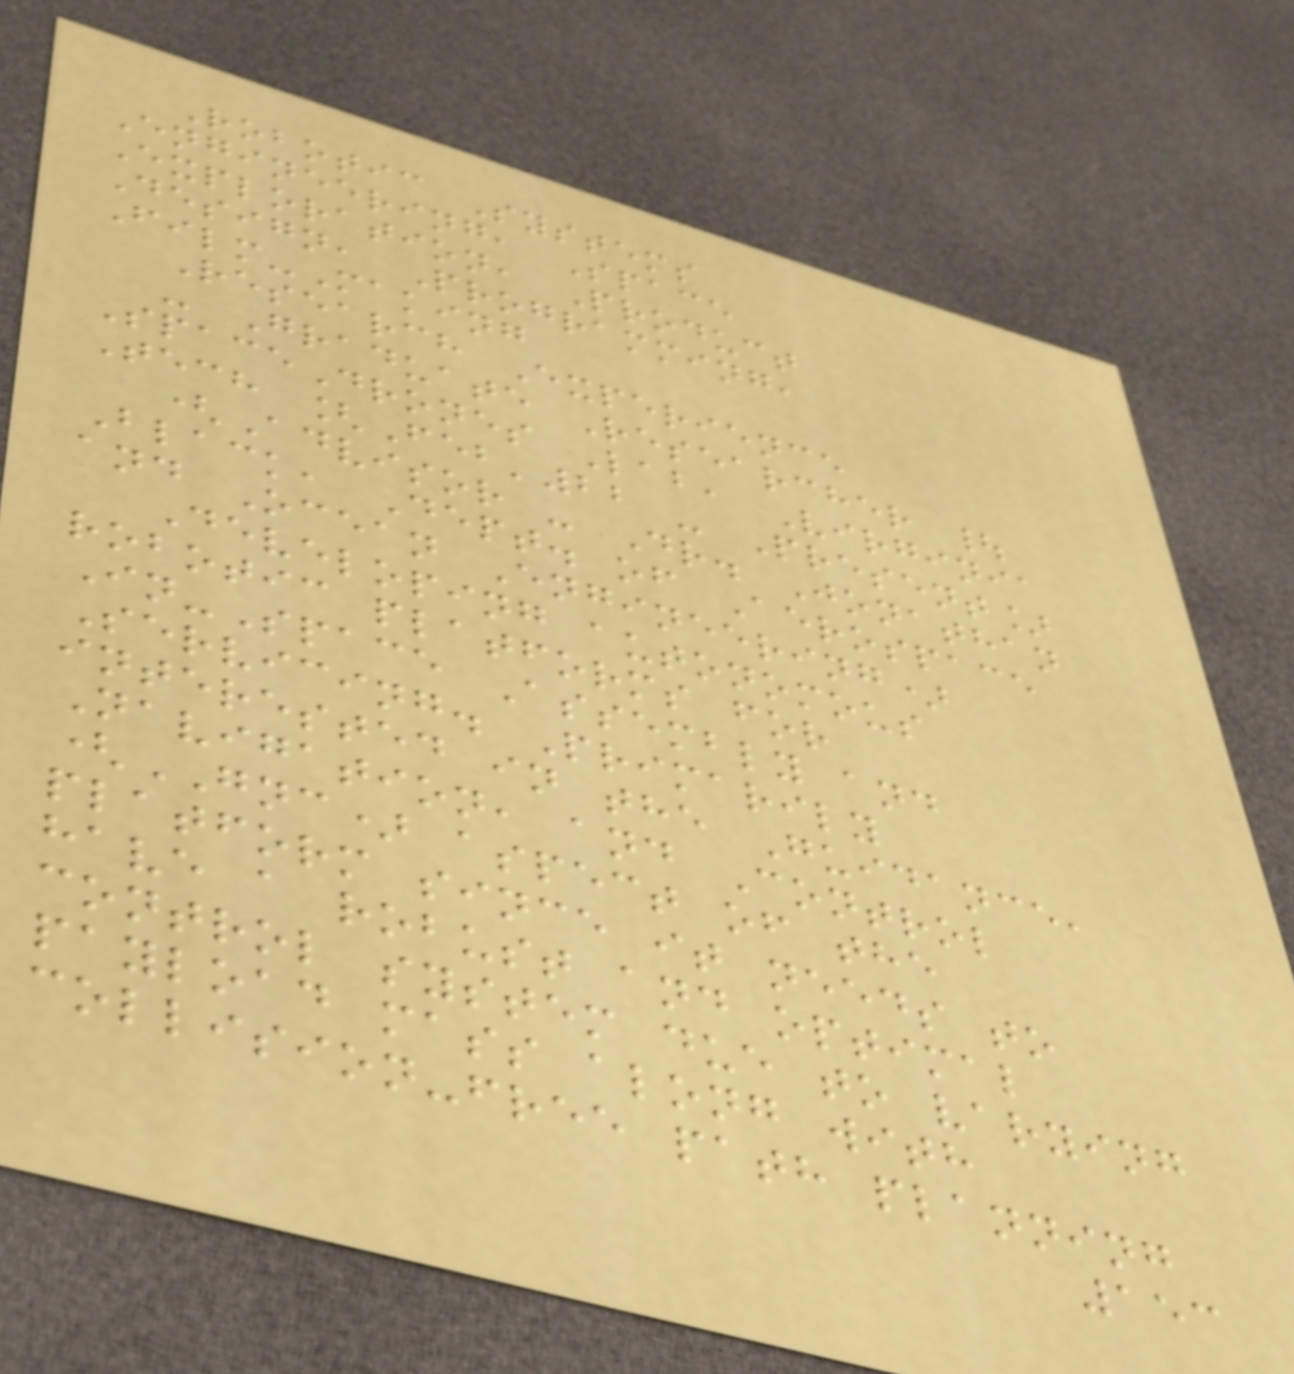Robotic Systems
Engineering, Space
Exploration, Product
Design, Programming,
Film-Making
Research Experience
- Graduate Researcher |
SpaceDrones Lab, Virginia
Tech [Feb'22 - Present]
(Advisor - Dr. Jonathan
Black, Dept. of Aerospace
and Ocean Engineering)
Developing autonomous
robotic platforms for
In-Space Assembly and
Servicing. Primarily
interested in the Guidance,
Navigation, and Control
(GNC) aspect of the
platform since it needs to
have a robust and optimal
control system due to varying
payload mass along with
collision-free path planning
153
